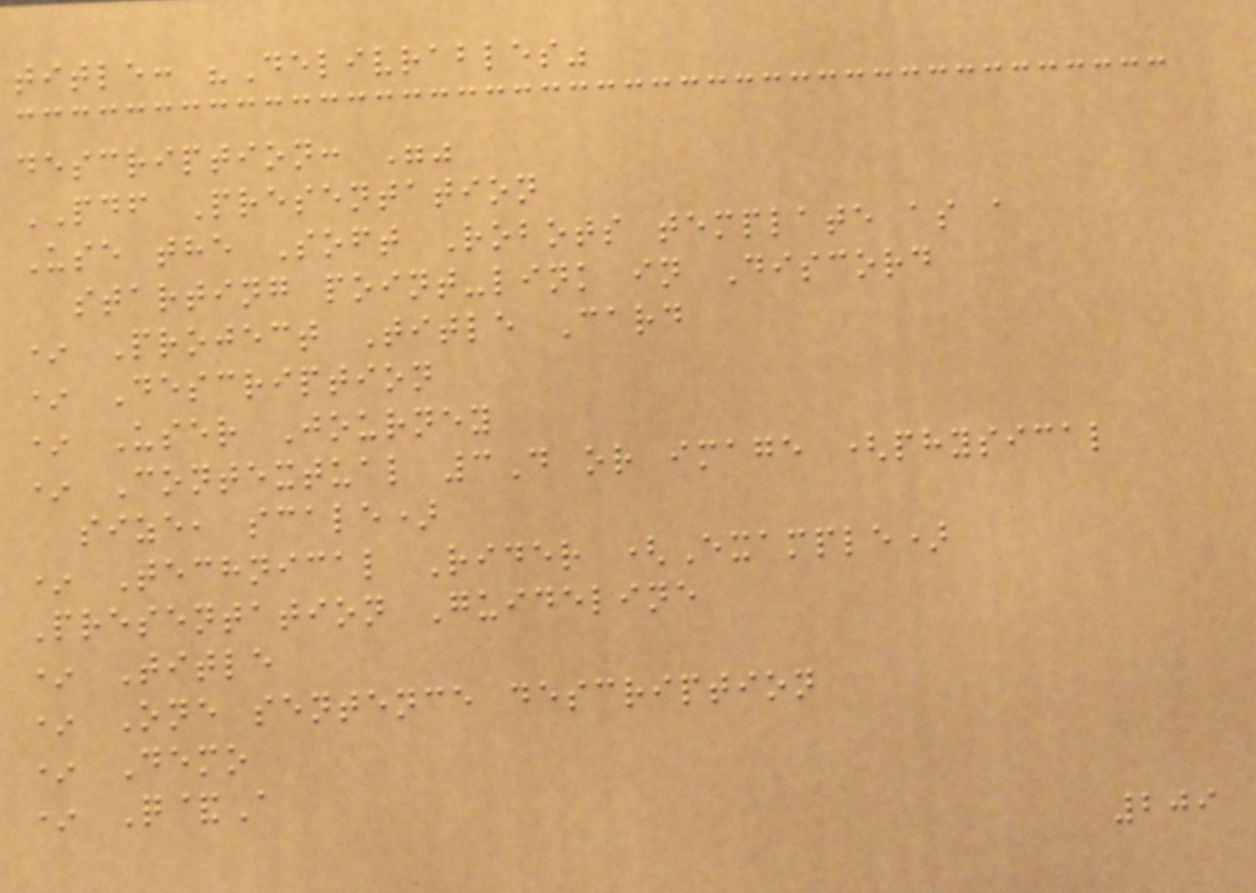title: "Delivrables"
description: ""
PDF Presentation
Use the Soft Robots template as a
starting point-link in Discord
* Project Title Card
* Description
* User Journey
* Contextual 3D or image (physical
size, scale)
* Technical Rider (Example)
Presentation Guideline
* Title
* One sentence description
* Demo
* Q&A
209
